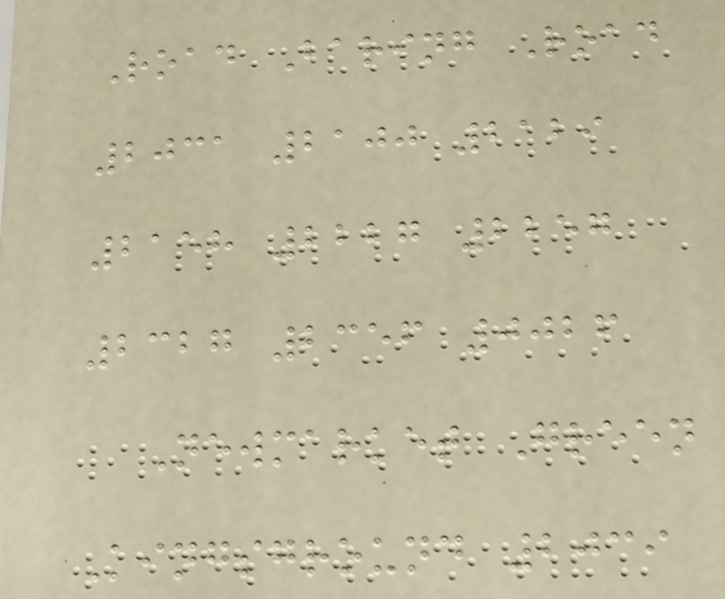Road Baring Road
2031 2100 2129
2158 2227 2257
2327 2356 0026
Newmarket Green
Kingsground 2039
